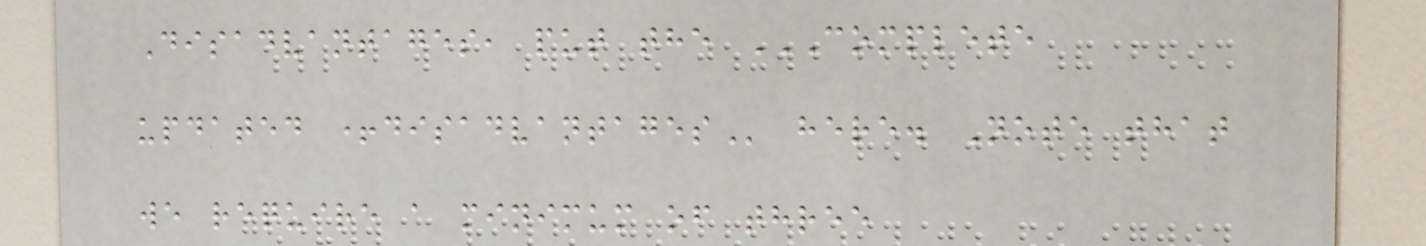Disadvantages, put the COMPLETE
UPDATED +DISADVANTAGES here. Note that
we require a minimum of three
